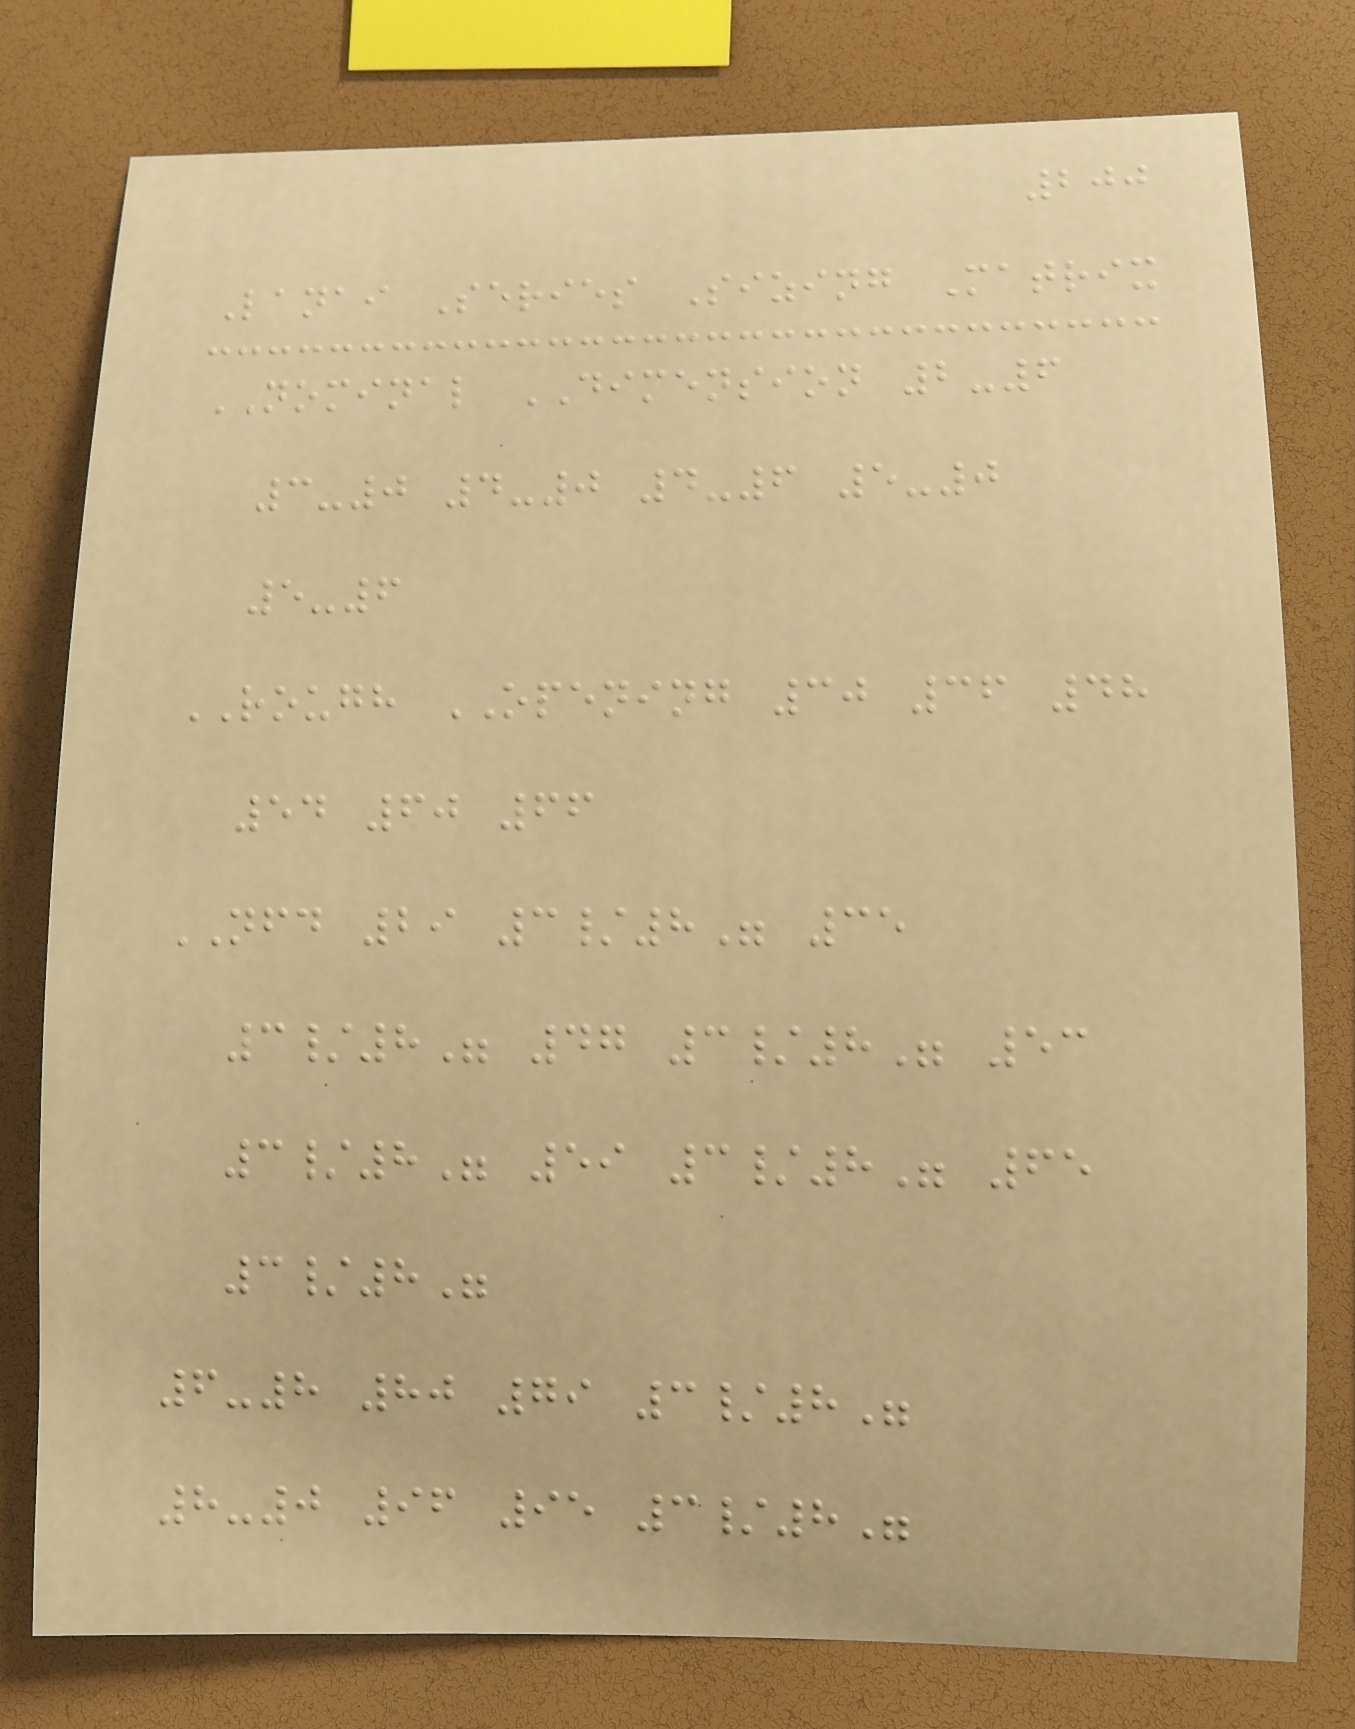200
Lanai Series Sizing Matrix
NOMINAL DIMENSION 2-6
3-0 4-0 4-6 5-0
5-6
ROUGH OPENING 30 36 48
54 60 66
NFD 29 3/8" 35
3/8" 47 3/8" 53
3/8" 59 3/8" 65
3/8"
6-8 80 79 3/8"
8-0 96 95 3/8"
